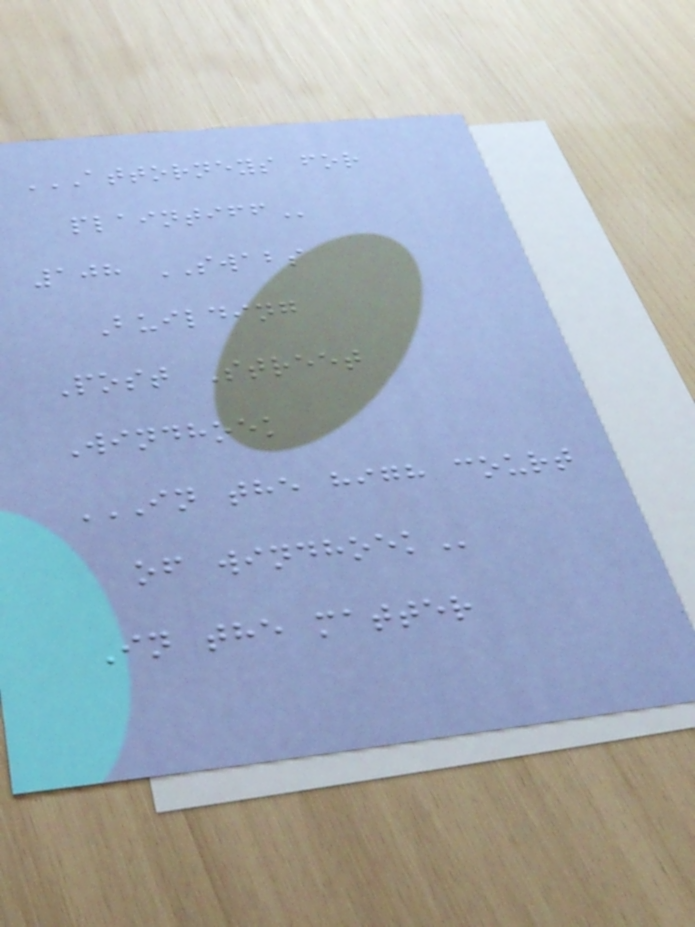ATTORNEYS FOR
PLAINTIFF
108 SWABS
Building
Post Street
Windhoek
IN THE HIGH COURT
OF WINDHOEK
In the matter
